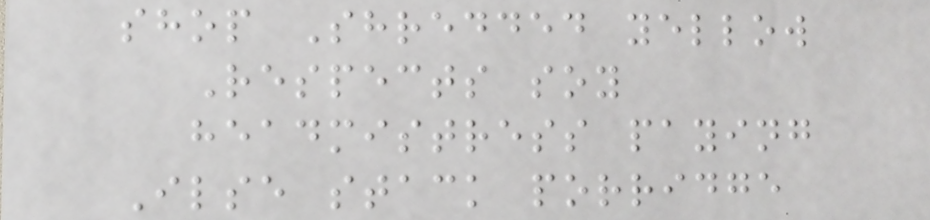shop Shredded yellow
Respects soy
headmistress paying
Ilse stack porridge
